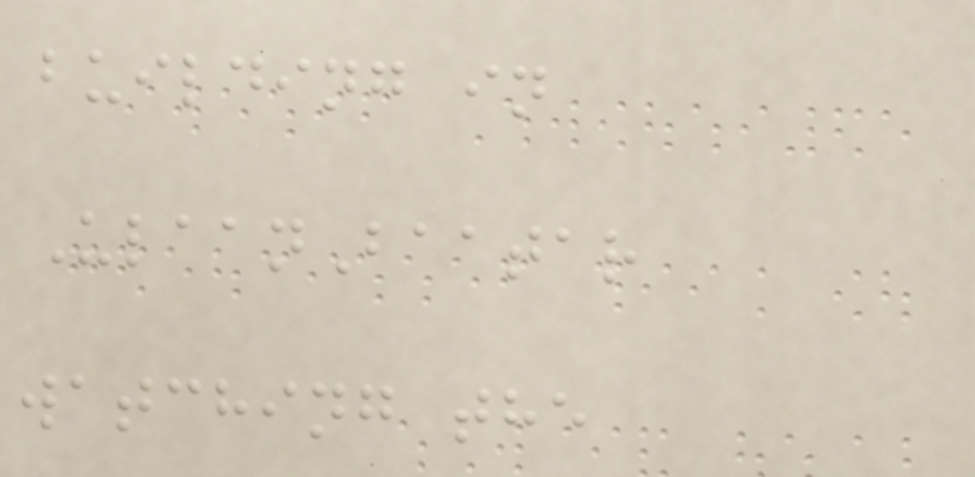building in
UlaanBaatar
watching the
